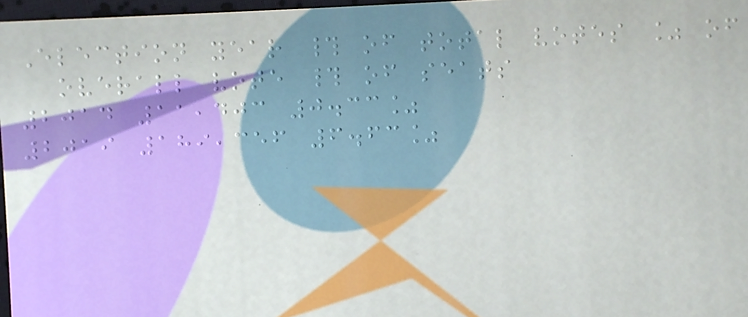Election year # of total votes % of
overall vote # of seats
2014 11,403 0.33%
2019 189,356 6.63%
